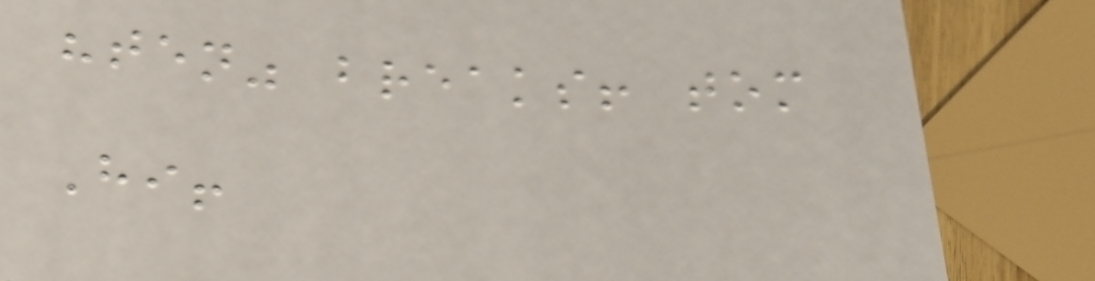"ten" breaks! tom
Hi!
